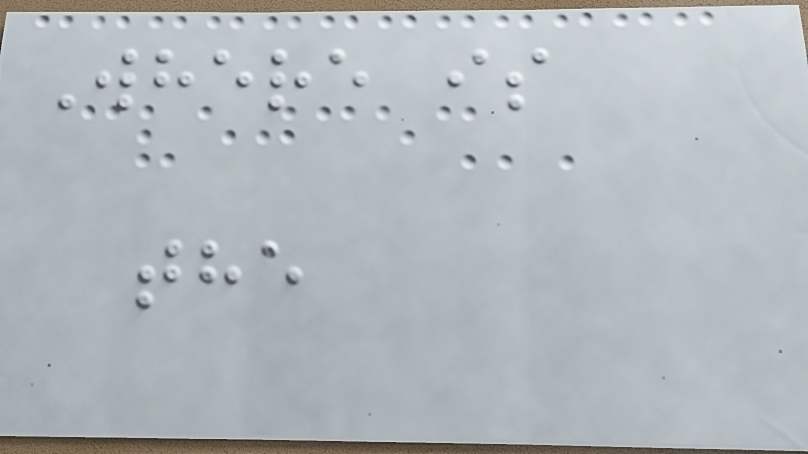Where is
the
